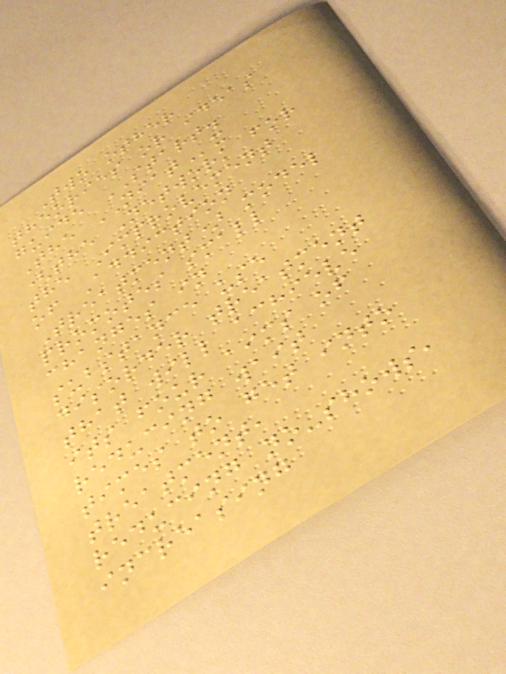Two other
theories or ideas
guide START.
The NIATx
(the Network for
the Improvement
of Addiction
Treatment) model
promotes small
changes in
substance use
disorder treatment
that will achieve
its four aims of
reducing wait
times to get into
treatment,
reducing no-shows,
increasing
